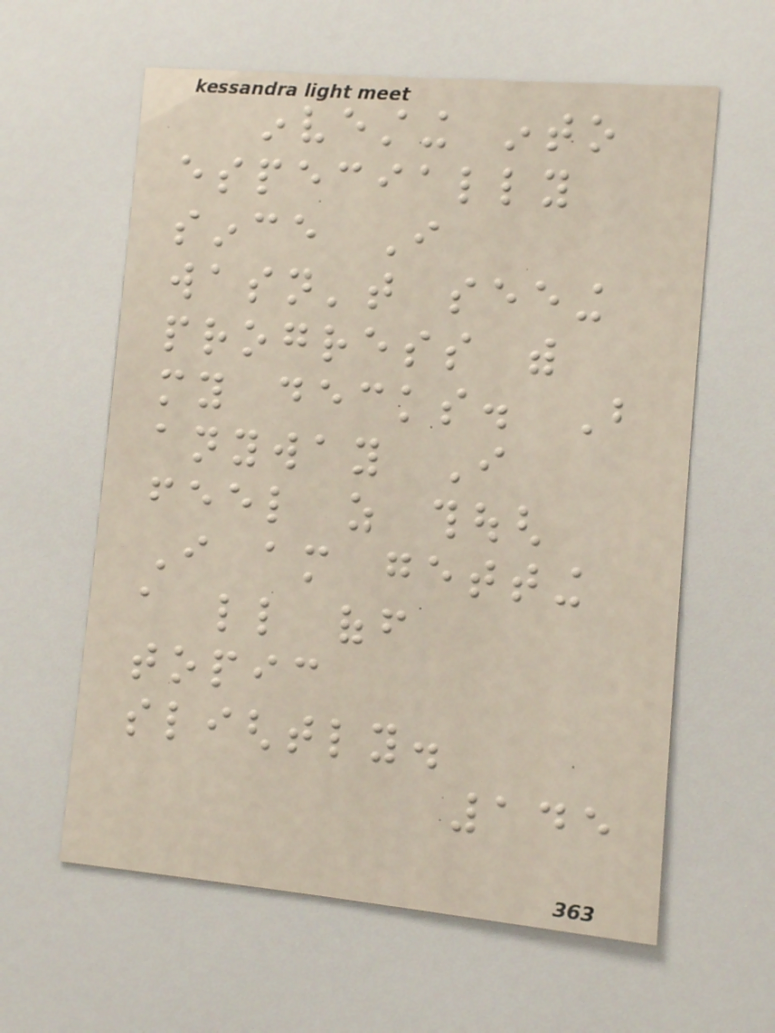investing into
especially
since I
wasn't seeing
progress with
my decks. But
anyway I
feel as though
I am getting
a little off
topic
slightly.
145
